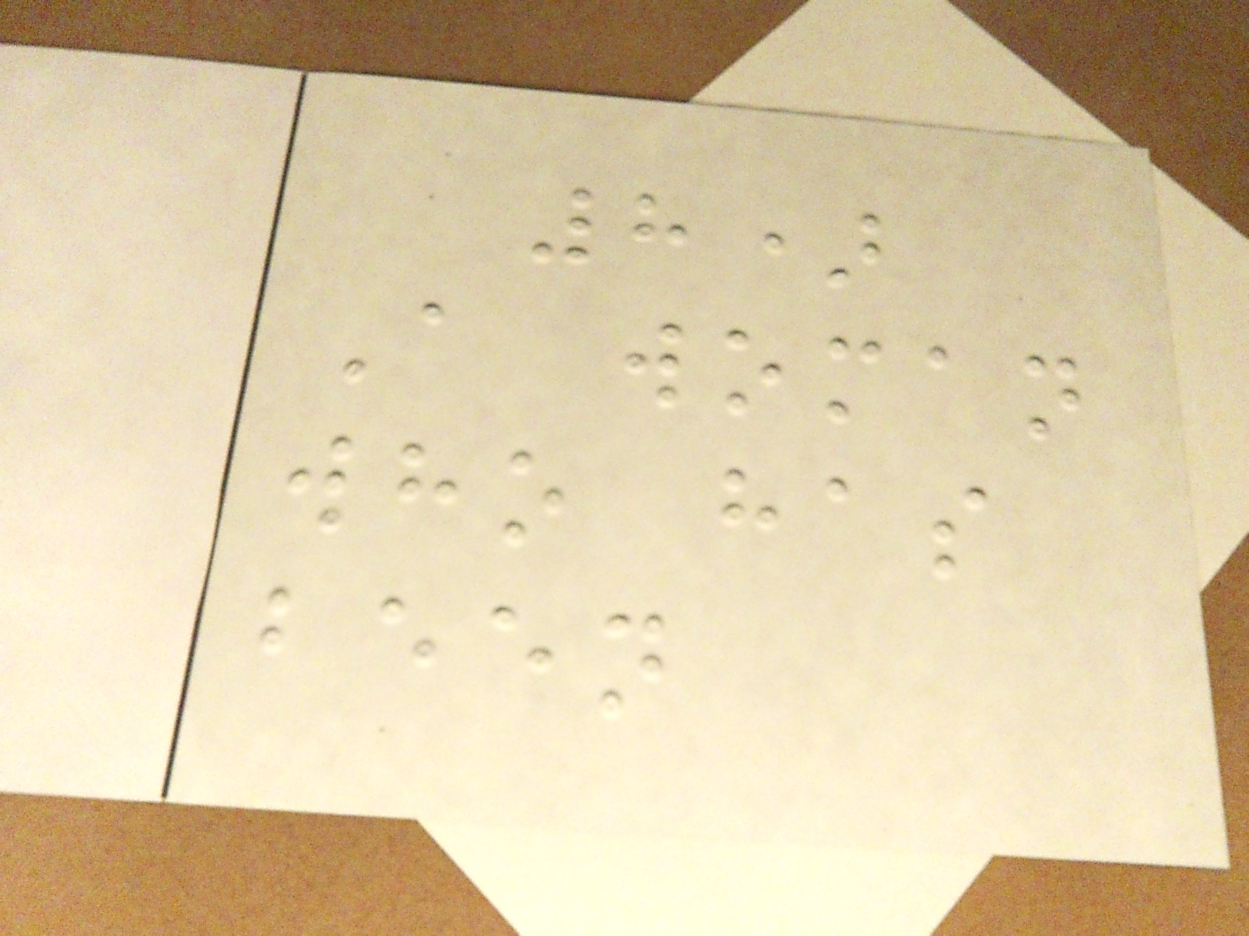8)
A woman
who has
been
